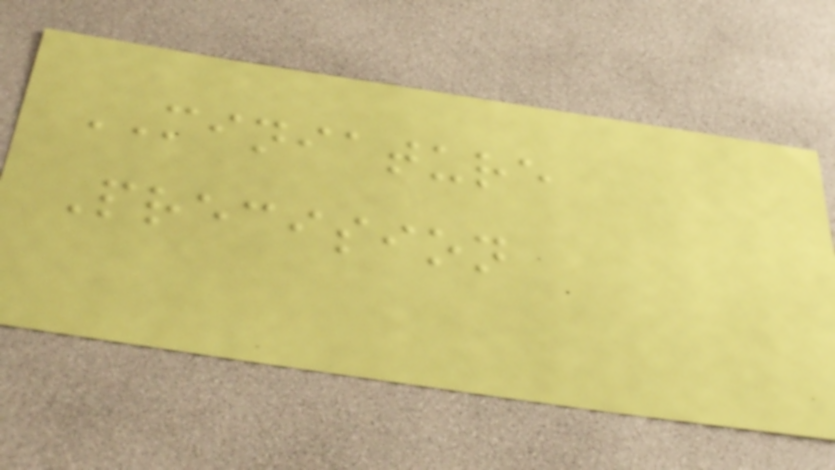MINIATURE
Precision
